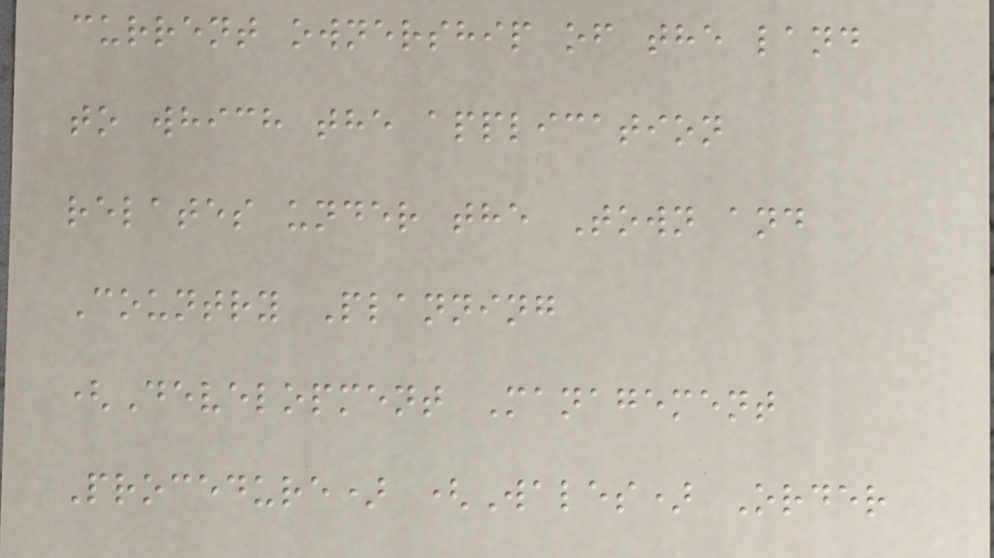current ownership of the land
to which the application
relates under the Town and
Country Planning
(Development Management
Procedure) (Wales) Order
